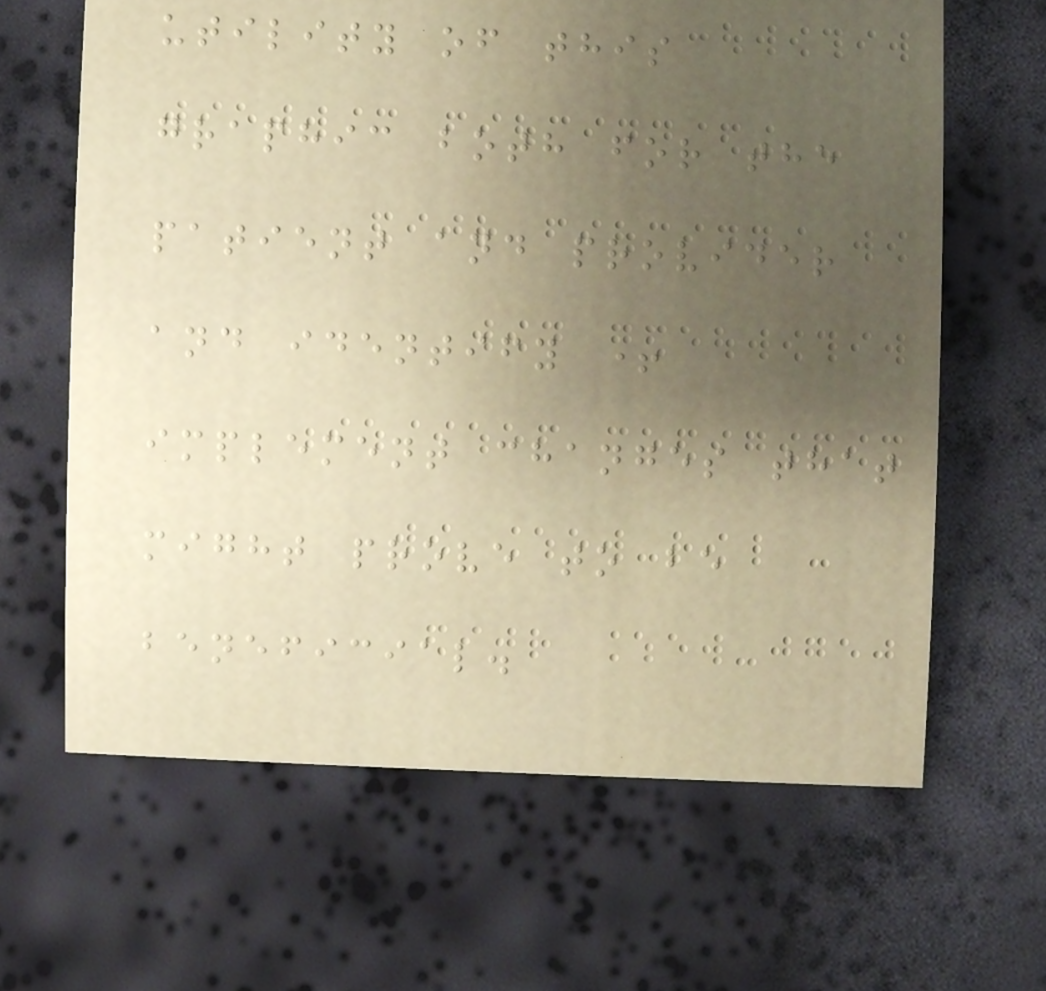utility of this
graphic both for the
patient and provider
and identify +
implement changes that
might prove to be
beneficial.
